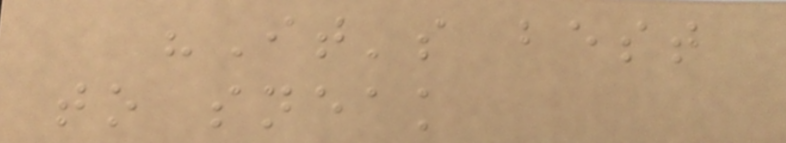"It's best
to sneak
